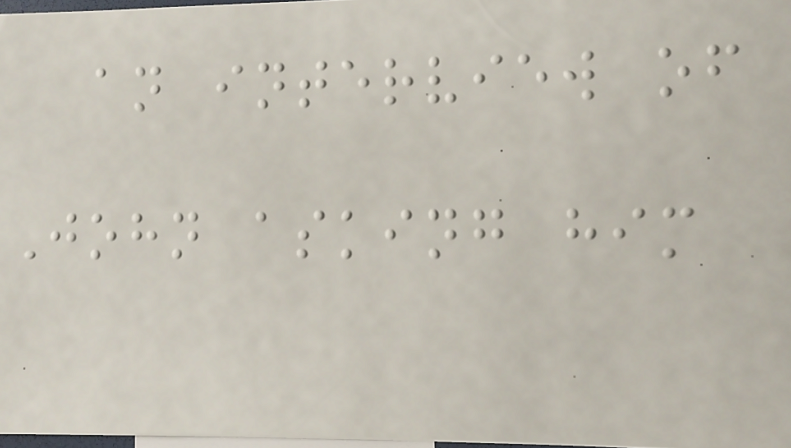an interview of
John asking him
